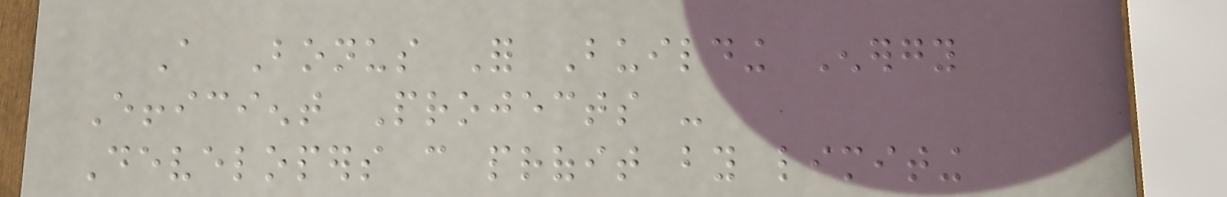A Bonus For Building Energy
Efficient Projects -
Developers can profit by limiting
